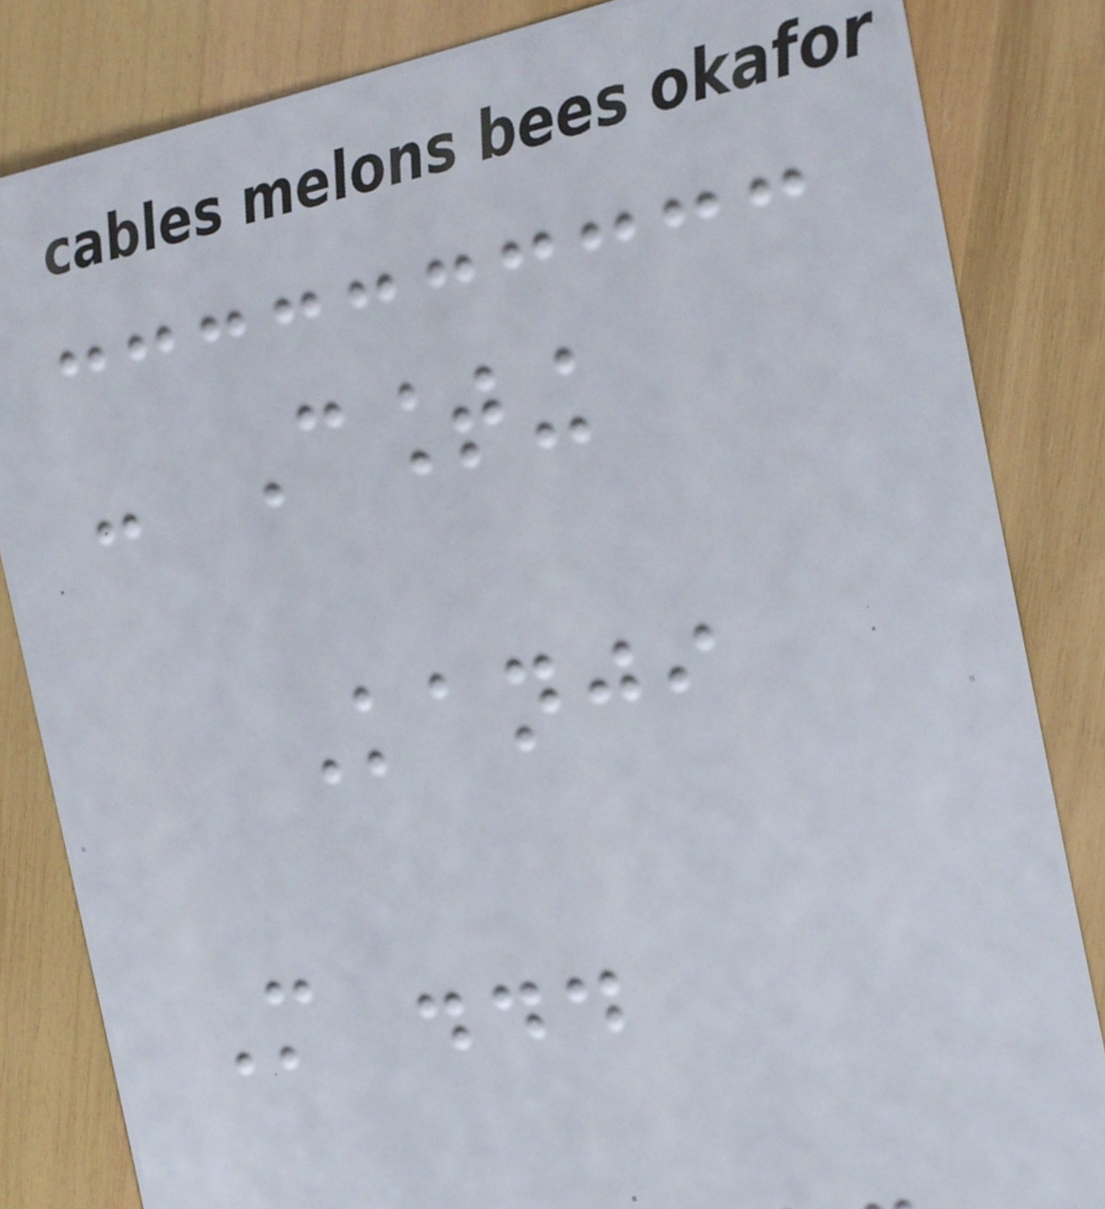- Counting
Kanji
More ...
